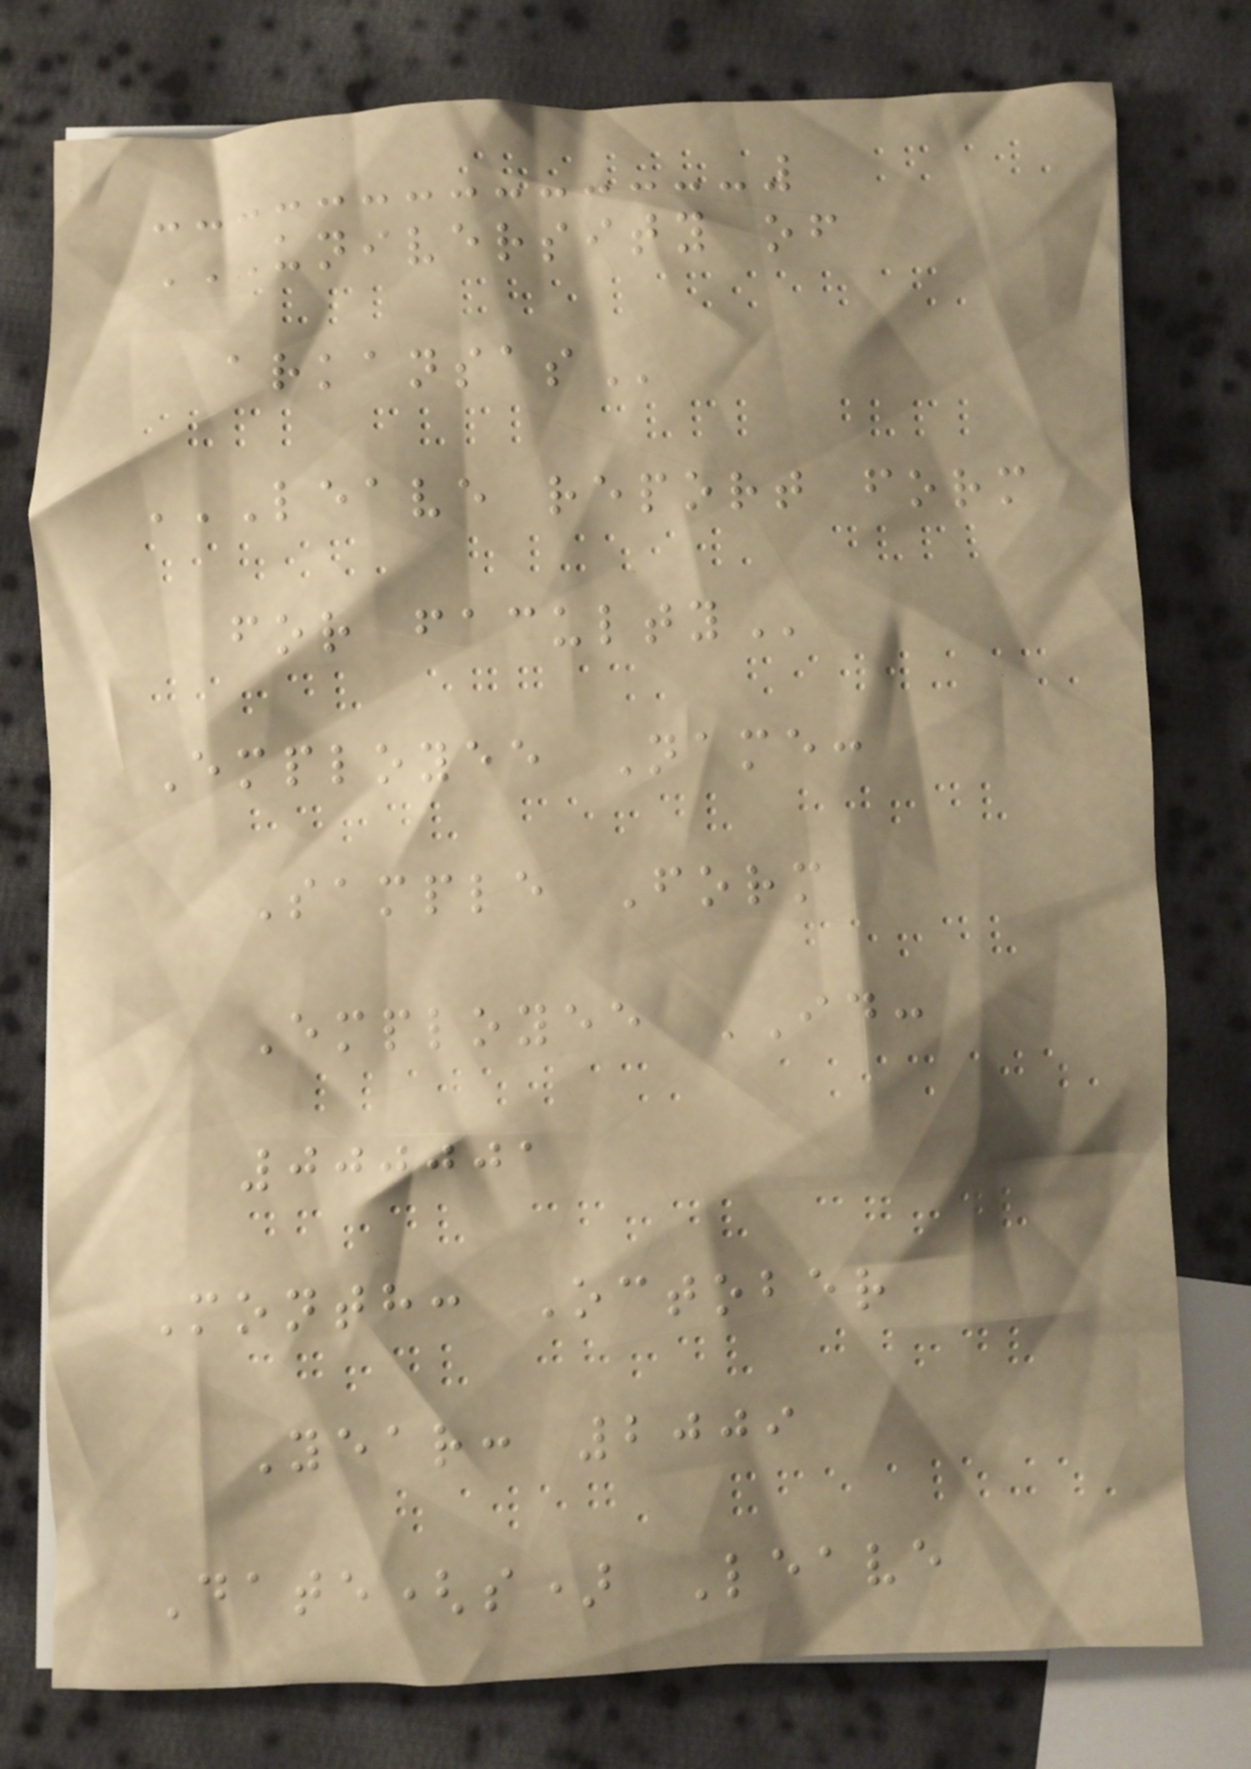UNIVERSITY OF
ARKANSAS
LEAVE REPORT FORM
FOR FACULTY
Employee Name:
Sample Form
Employee ID:
000001
Month: October
Year: 2009
Date(s) Leave
